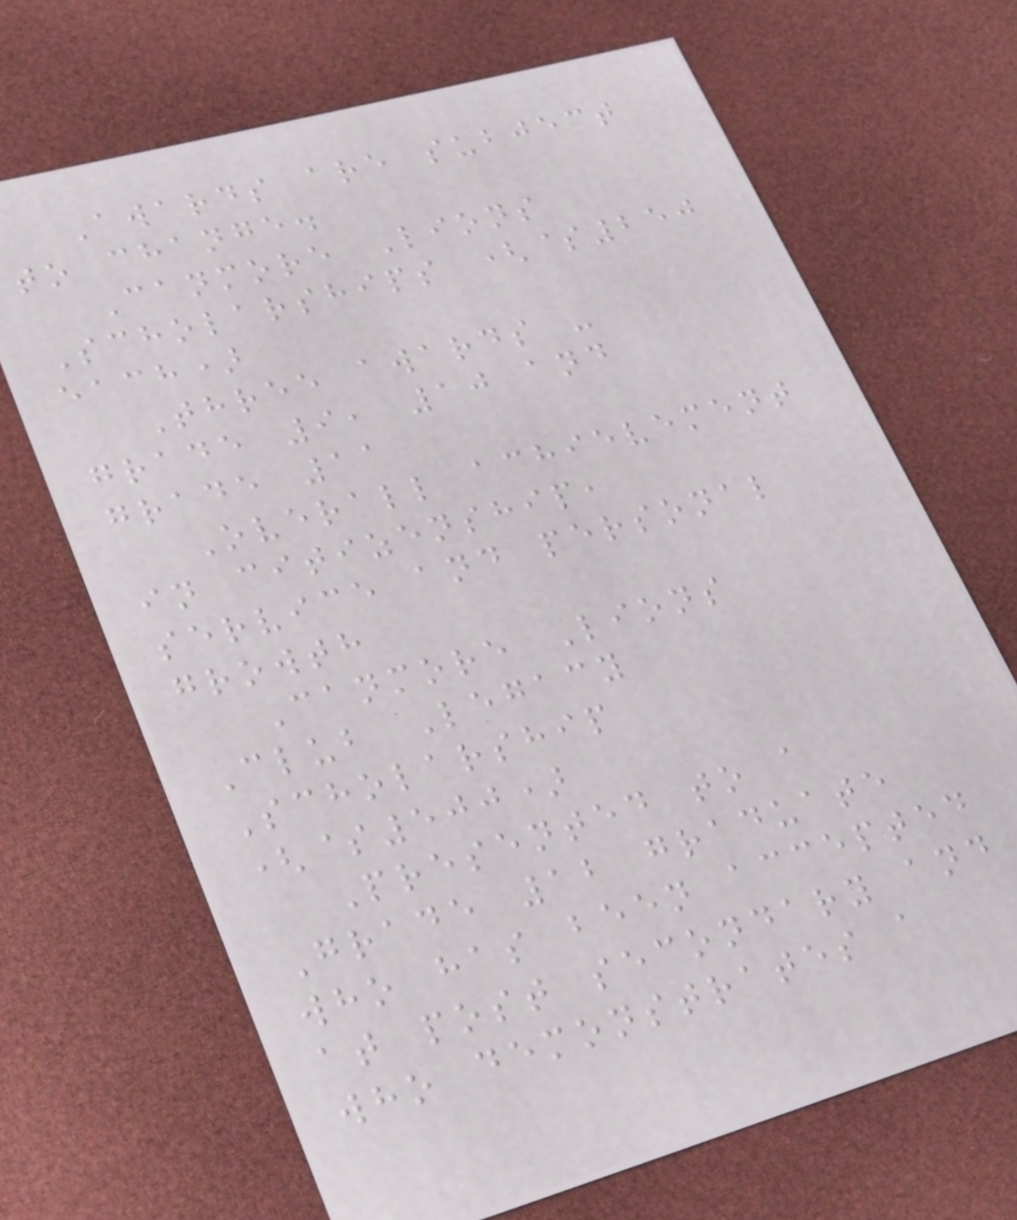Awards are subject
to change.
Canmore Lions
Scholarships ($250
each)
Three awards -
grade 9, 10 and
grade 11
Overall achievement
in citizenship,
service and personal
growth
Canmore Lions
Club Legacy
Scholarship
($500)
Presented to a
Grade 12 graduate
who has been accepted
at post secondary and
who demonstrates a
